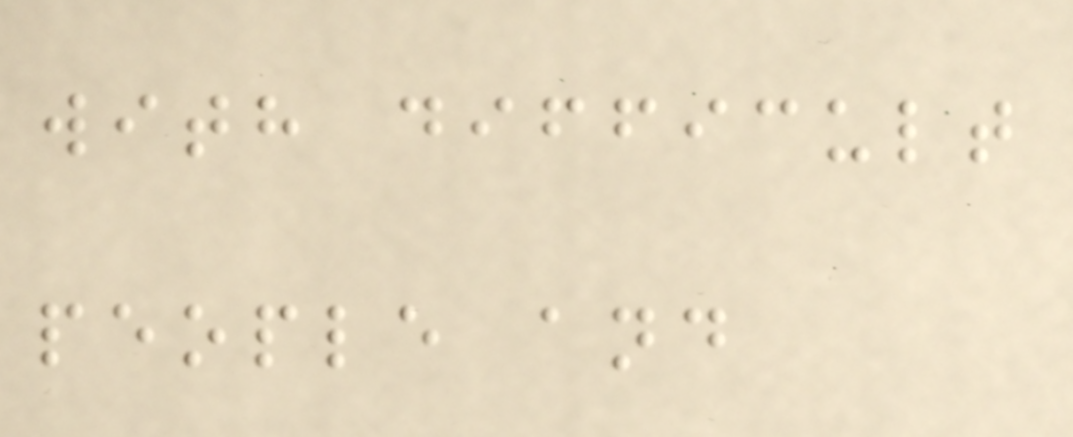with difficult
people and
